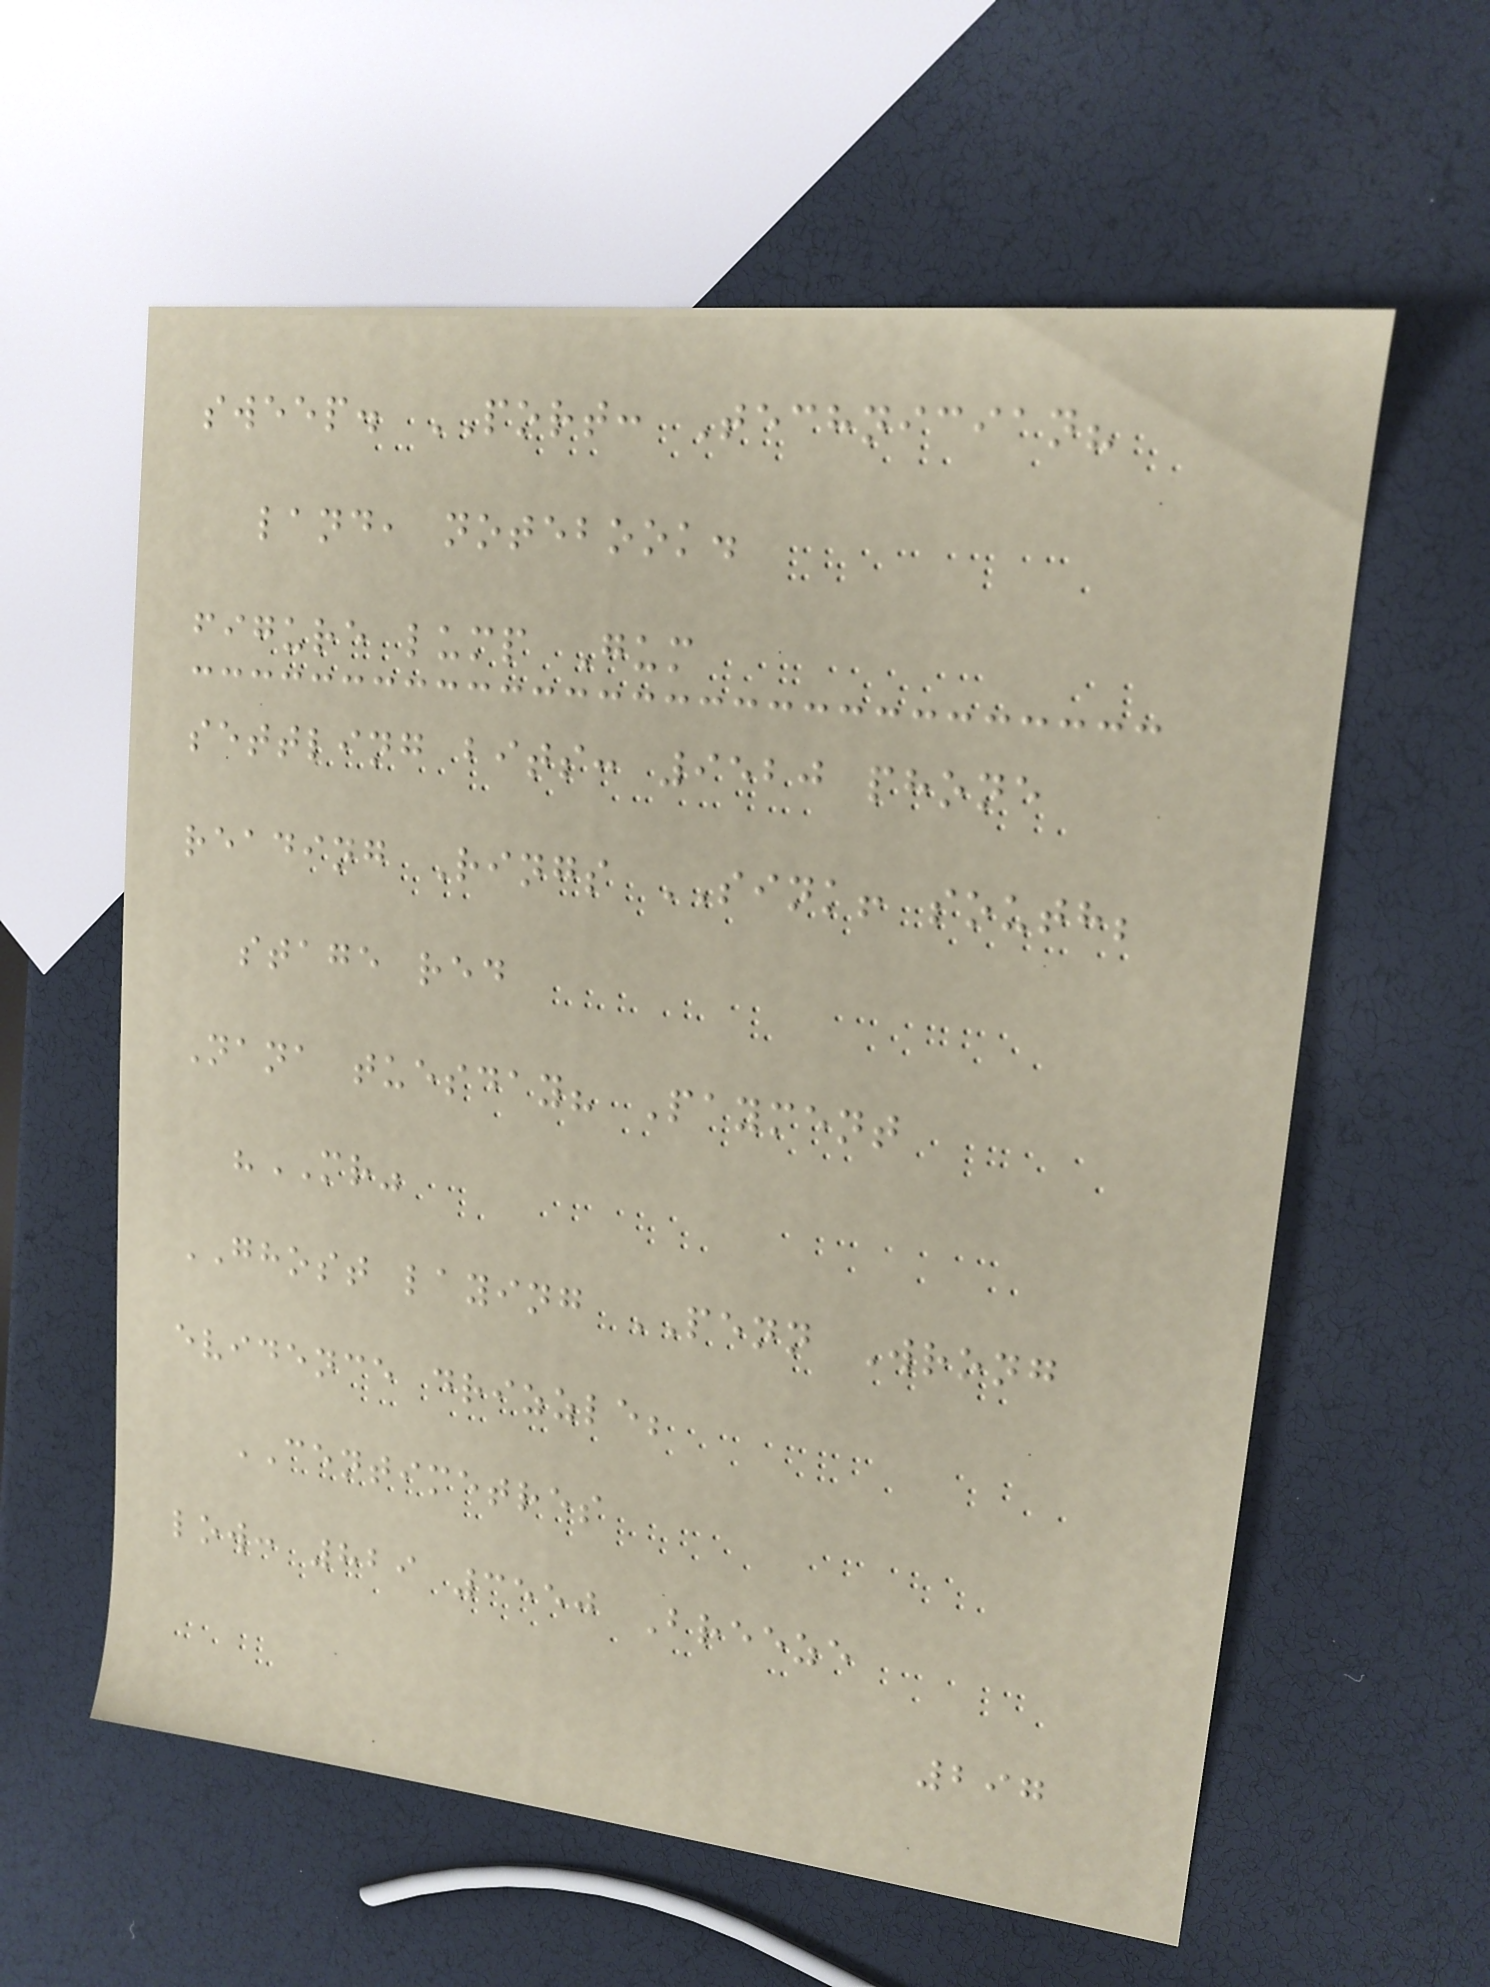sweep. PORT: Technician?
land, notebook.
figure lump Gum
settling bits: 9520 phone
reading Rings SINK! south;
stage red
Nana tuesday? Payment
"MR"
GHOST laying PENN Wrong
evidence drizzle;
CENTIMETRES
low: 829 3550 Breeze
297
